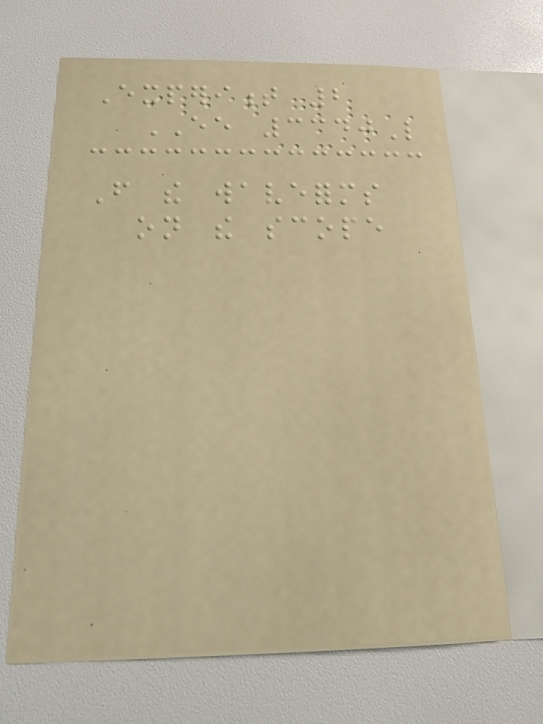Experiment 2
EE 3340L
From the waveforms
on the scope
